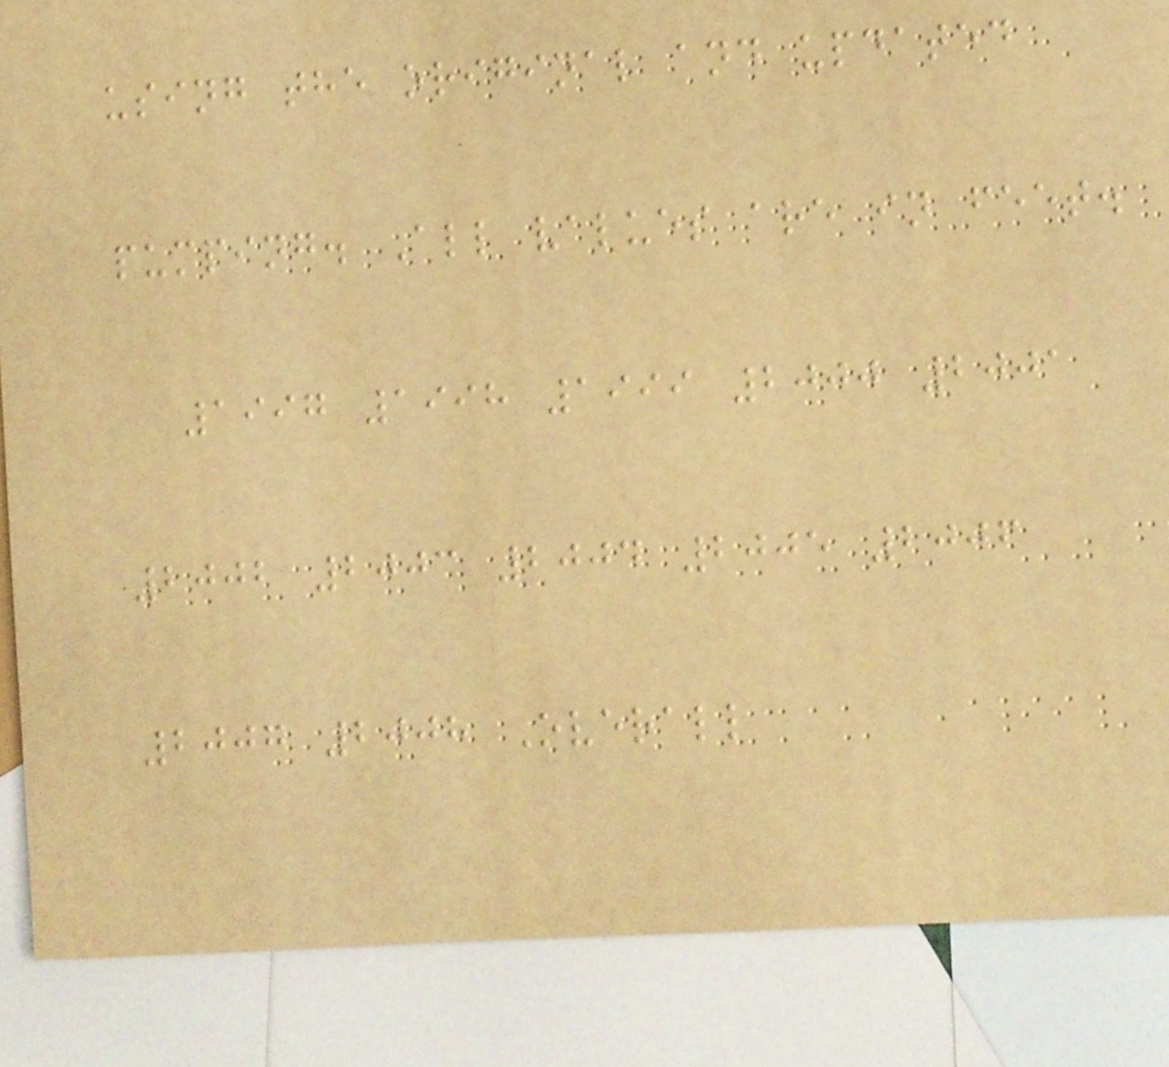using the original and updated
pumping. All values are in feet.
1997 1998 1999 2000 2001
2002 2003 2004 2005 2006
2007 2008 Overall
